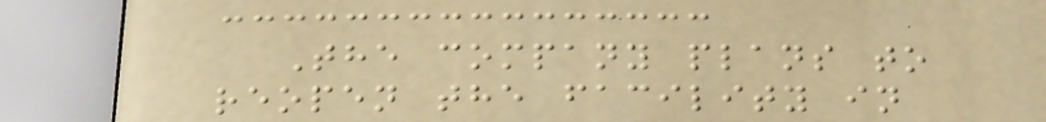The company plans to
reopen the facility in
